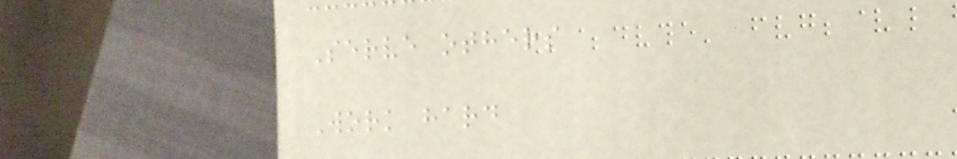Serve others
Work hard
